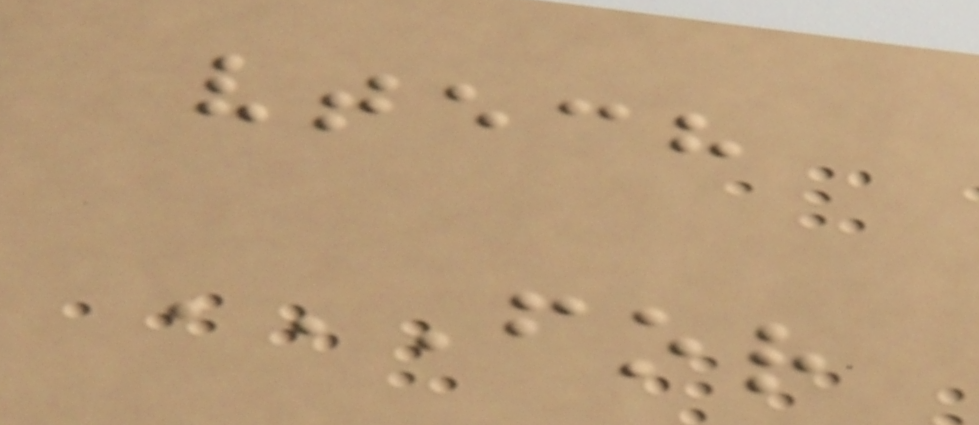vtech
FOR
